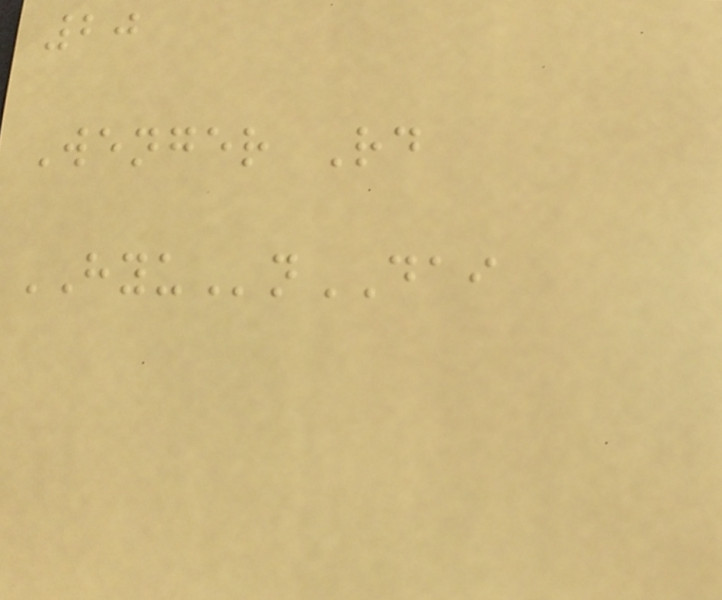20
Wenger Rd
HYUnDAI
